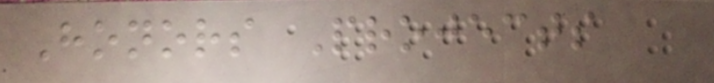Honors Projects
